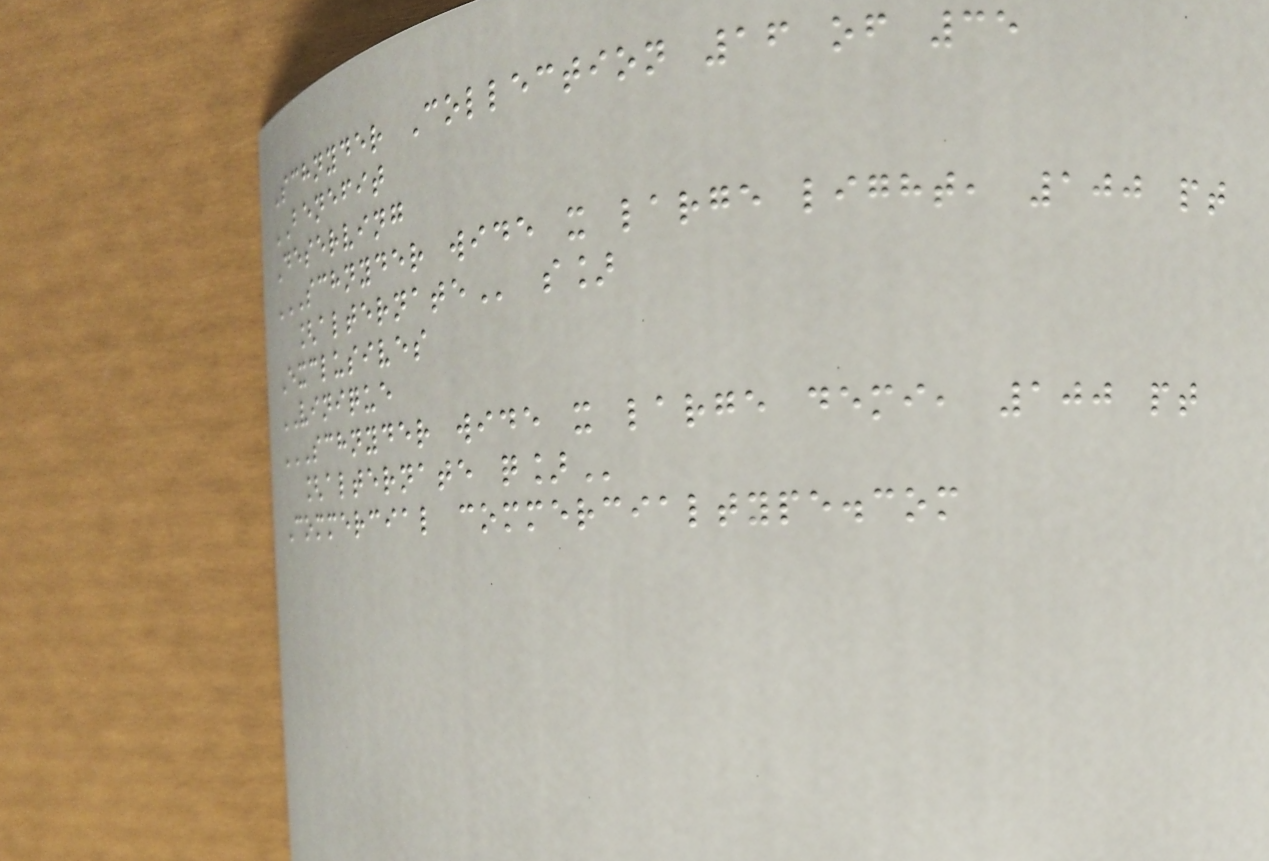Schnyder Collection 16 of 35
BENEFIT
Deserving
SCHNYDER WIDE X LARGE LIGHT, 100 PT
[ALTERNATE s]
Exclusives
VINIQUE
SCHNYDER WIDE X LARGE DEMI, 100 PT
[ALTERNATE Q]
Commercial commercialtype.com
